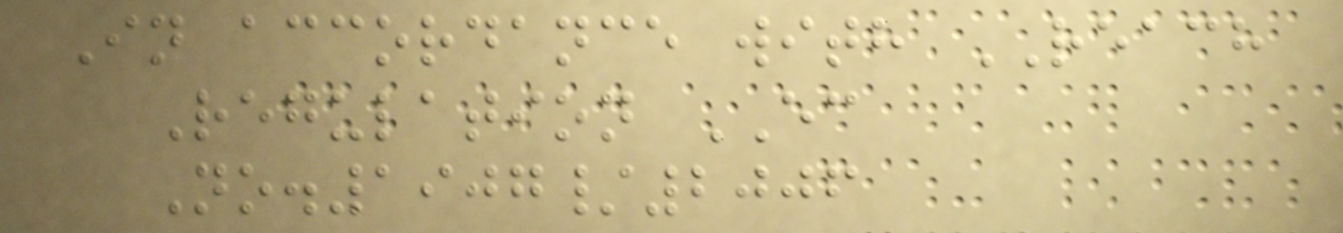In accordance with REACH
Regulation EC
No.1907/2006
